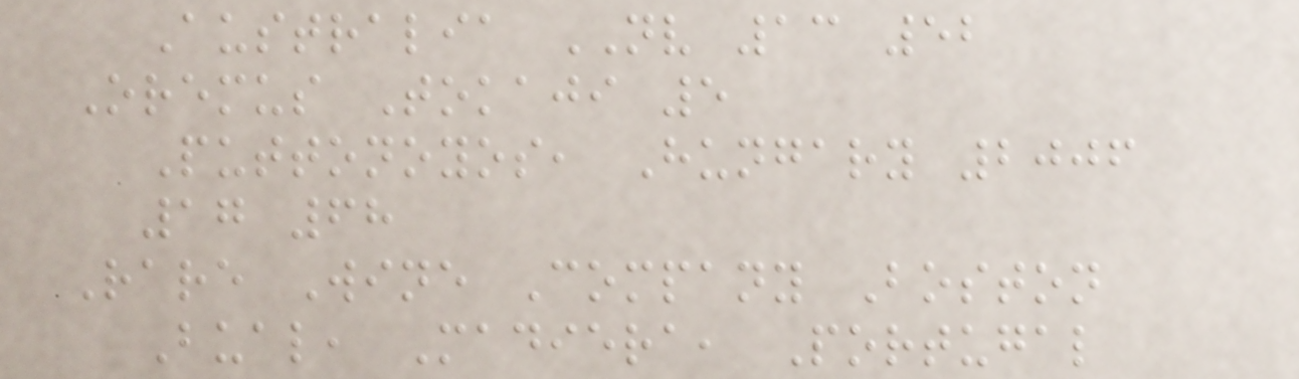Australia NV 13 52
Oremus Tokaji 5
Puttonoyos, Hungary 2006
17 68
Rare Wine Company Boston
Bual, Madiera, Portugal
